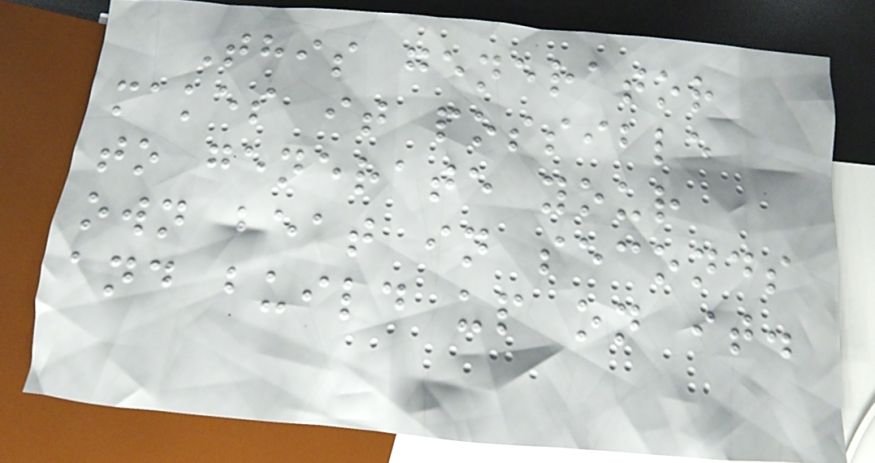This generator
makes it possible
to generate your
own beat in seconds
and build up on it.
